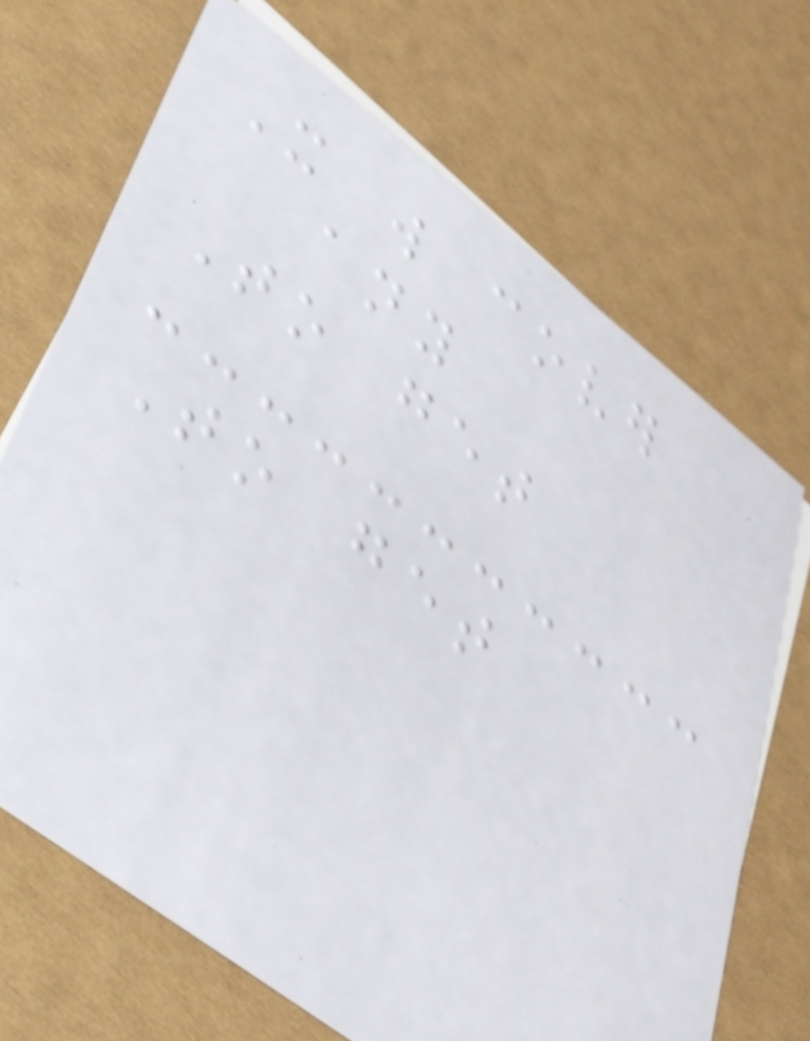It will cover
any
To get
To get
